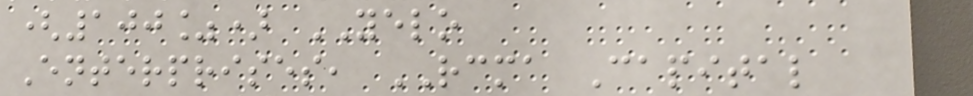(100%) YELO
Enterprises, RCMA Capital
